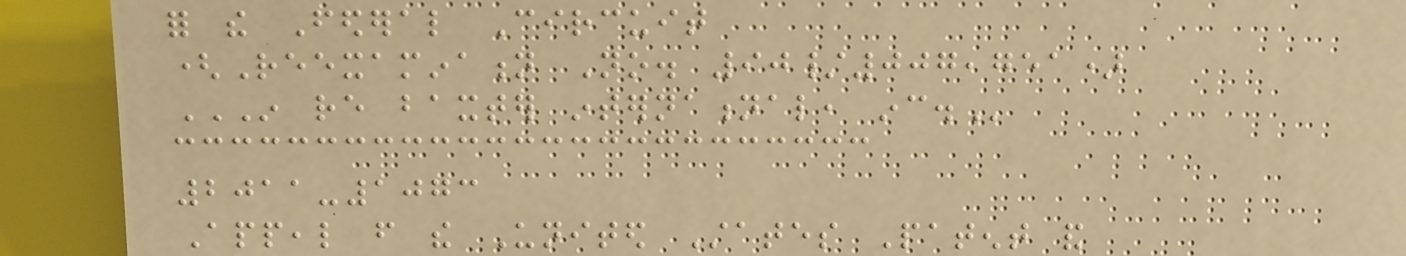for the Federal Circuit
(Reexamination No. 90/007,751)
IN RE BAXTER INTERNATIONAL, INC.
2011-1073
Appeal from the United States Patent and
